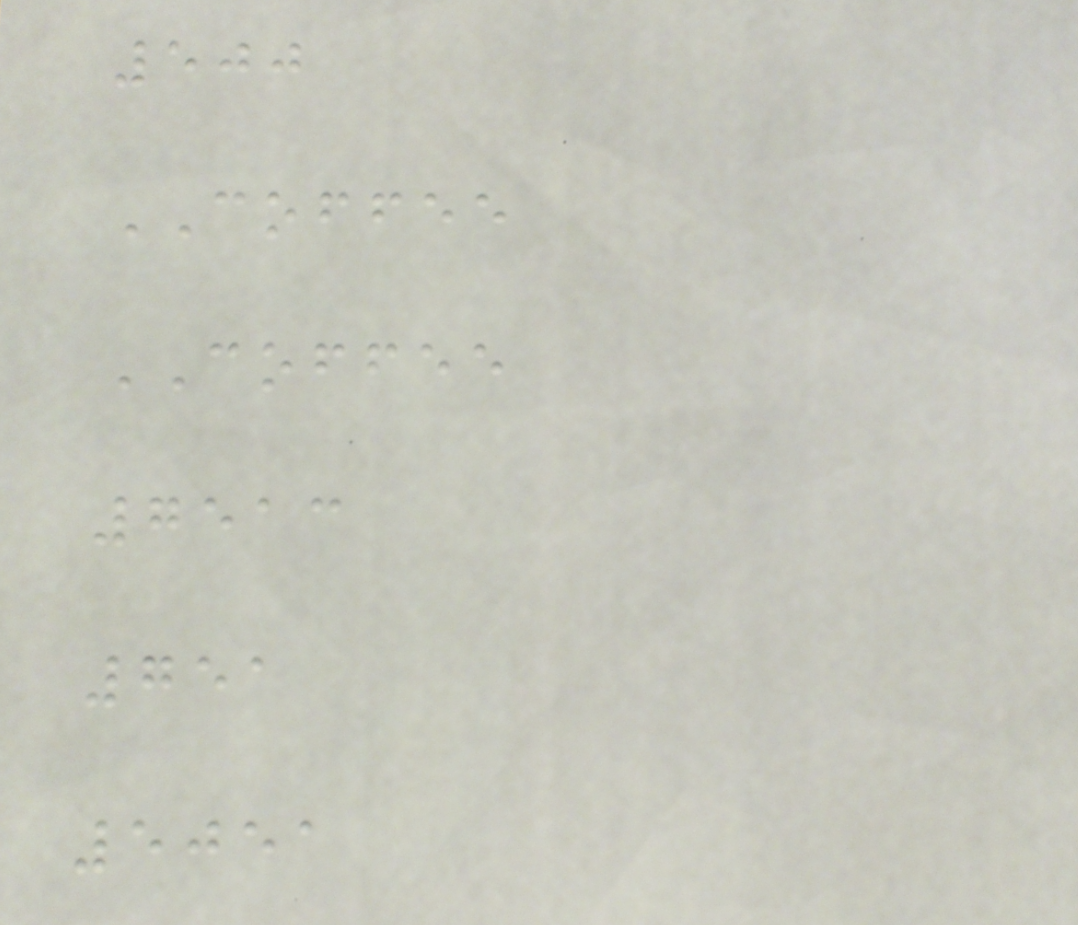500
COFFEE
COFFEE
7513
751
5051
